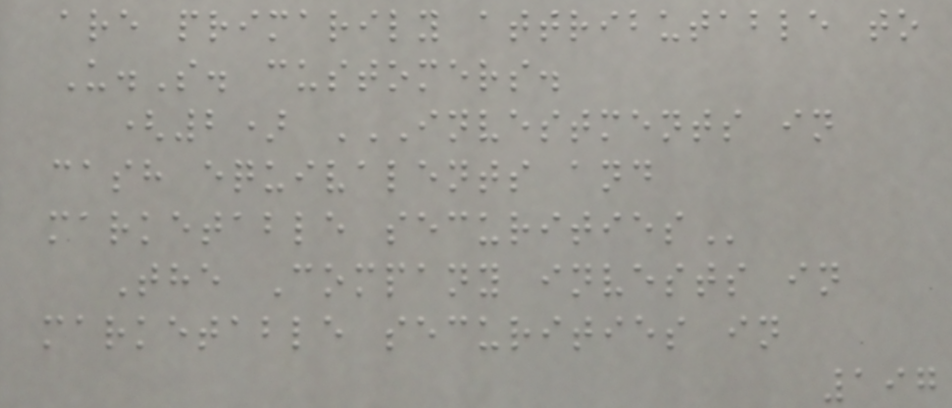are primarily attributable to
U.S. customers.
(2) INVESTMENTS IN
CASH EQUIVALENTS AND
MARKETABLE SECURITIES
The Company invests in
marketable securities in
197
